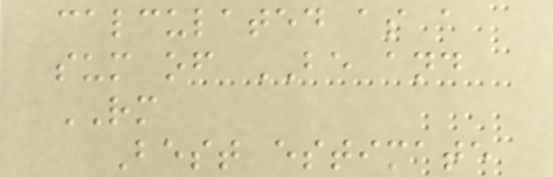calculated as a
sum of BE and
RM
Best estimate
